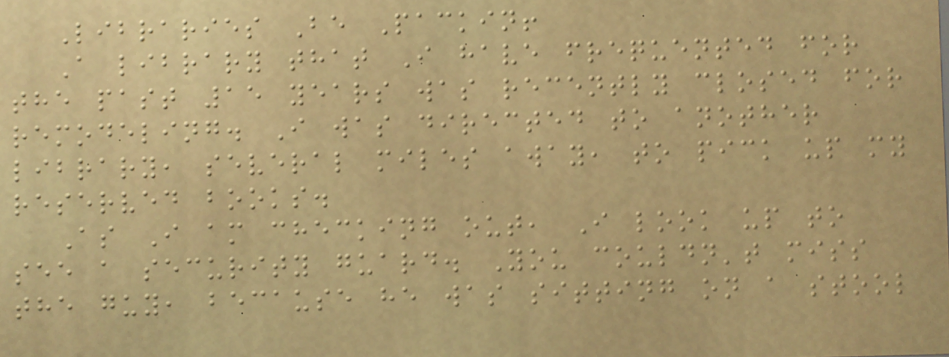Libraries Be Packin!
A library that I have frequented for
the past 15 years was recently closed for
remodeling. I was directed to another
library, several miles away, to pick up my
reserved books.
As I am checking out, I look up to
see a security guard. You couldn't miss
the guy, because he was sitting on a stool
